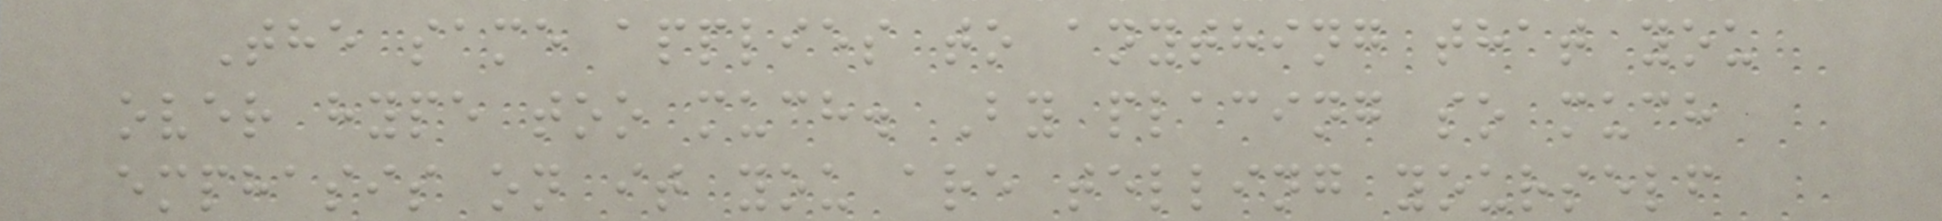The same applies to anything that you
over hype too much. By placing so much
emphasis on it you are telling yourself
